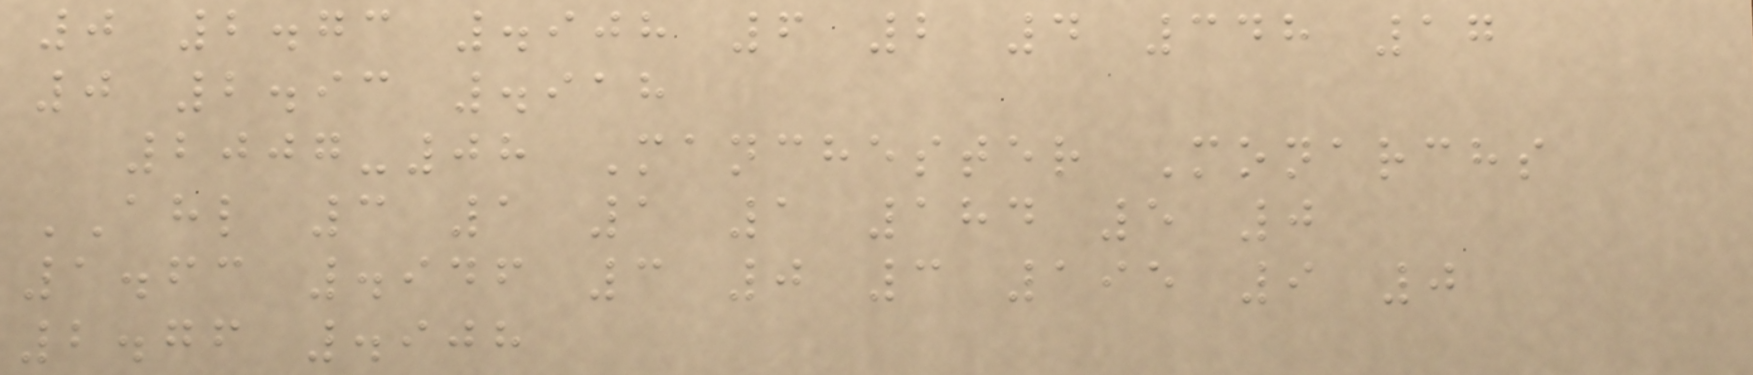0 2.73 .908 6 2 4 348 17
0 2.93 .918
2007-08 Manchester Monarchs
AHL 3 1 1 1 184 5 0
1.63 .946 3 0 3 195 9 0
2.76 .908
